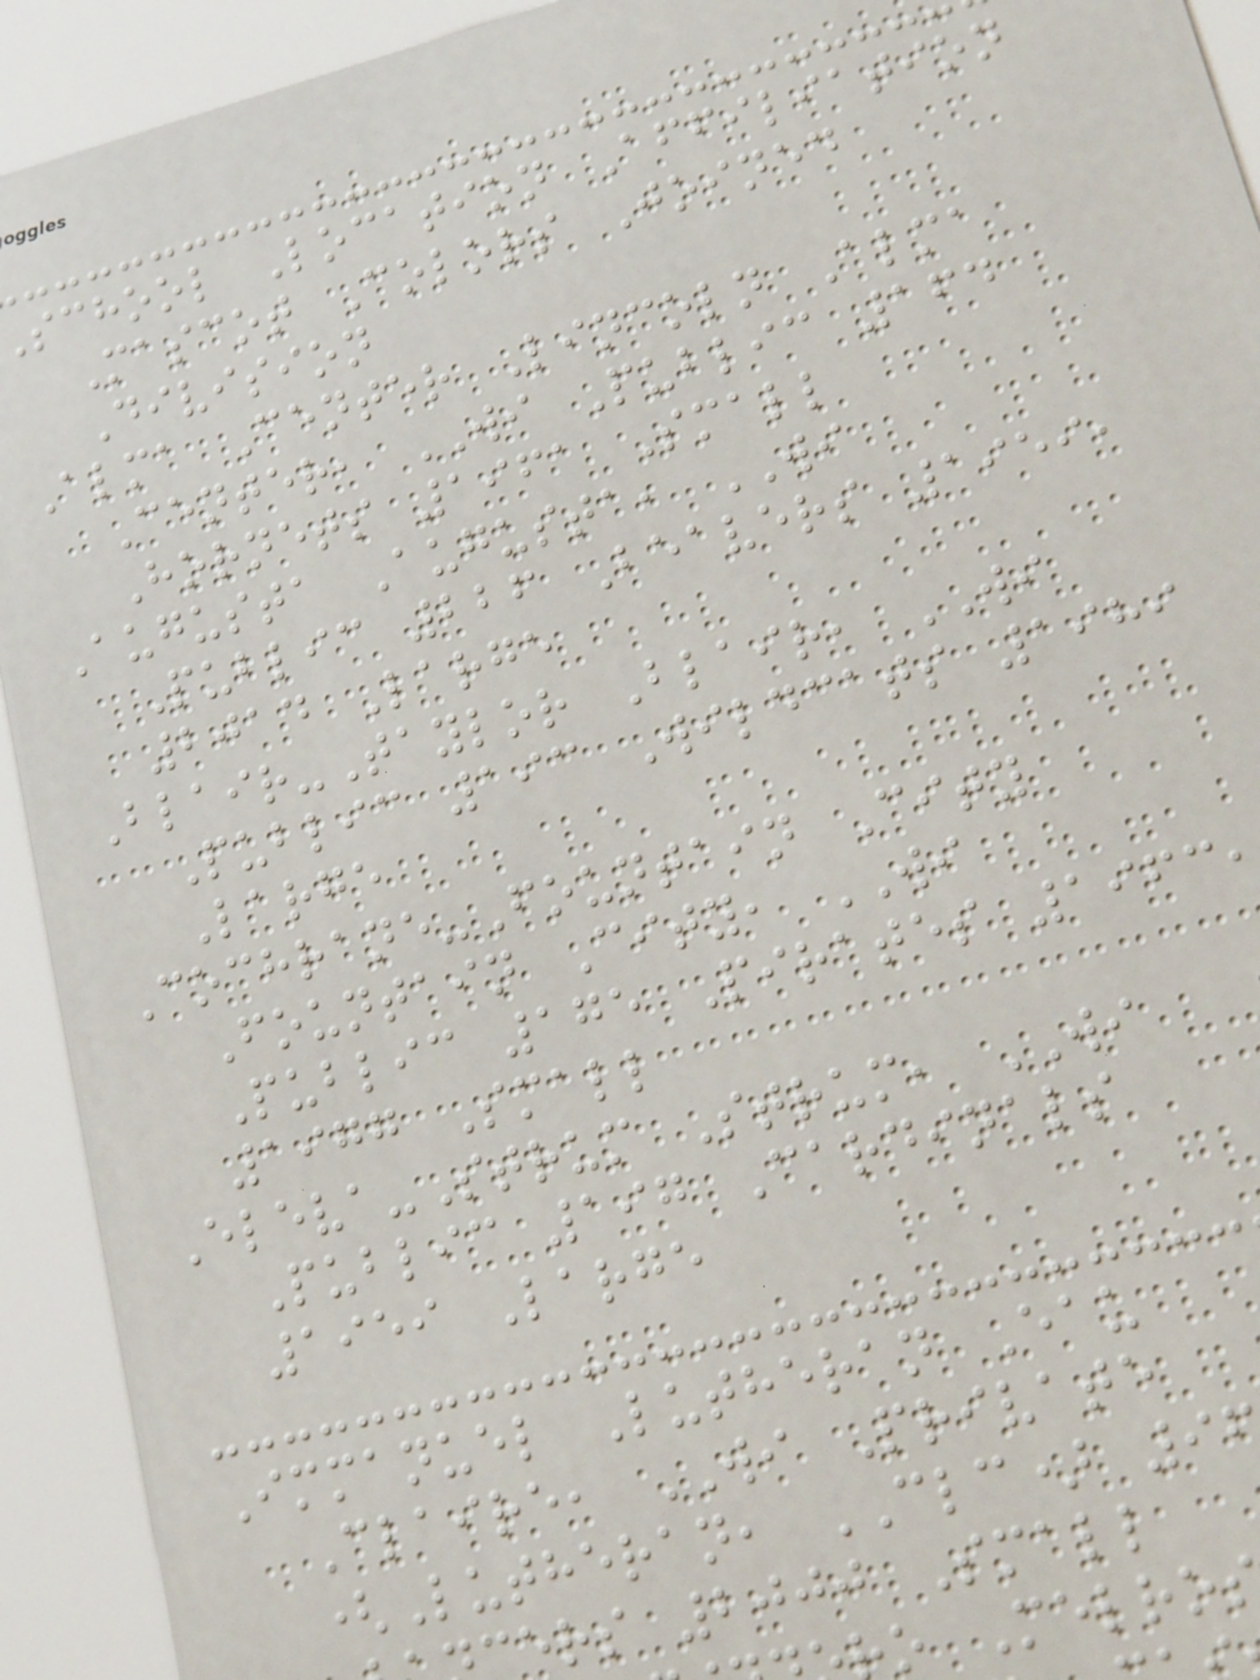school Location Affiliation
Mascot Colors Joined
Division
Alma Center Lincoln Alma
Center, WI Public 164
Hornets 1961 Small
Augusta Augusta, WI
Public 226 Beavers 1959,
2014 Large
Blair-Taylor Blair, WI
Public 193 Wildcats 1989
Large
Cochrane-Fountain City
Fountain City, WI
Public 175 Pirates 1963
1977 Small
Eleva-Strum Strum, WI
Public 197 Cardinals
1959 Large
Immanuel Lutheran Eau
Claire, WI Private
(Lutheran, CLC) 9
ers 2000 Small
o Melro
